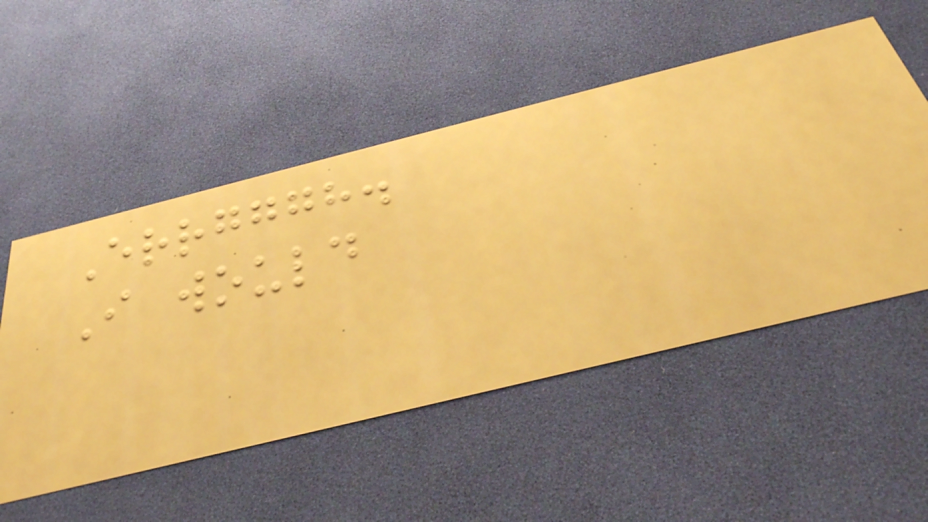Errgggh.
I would
